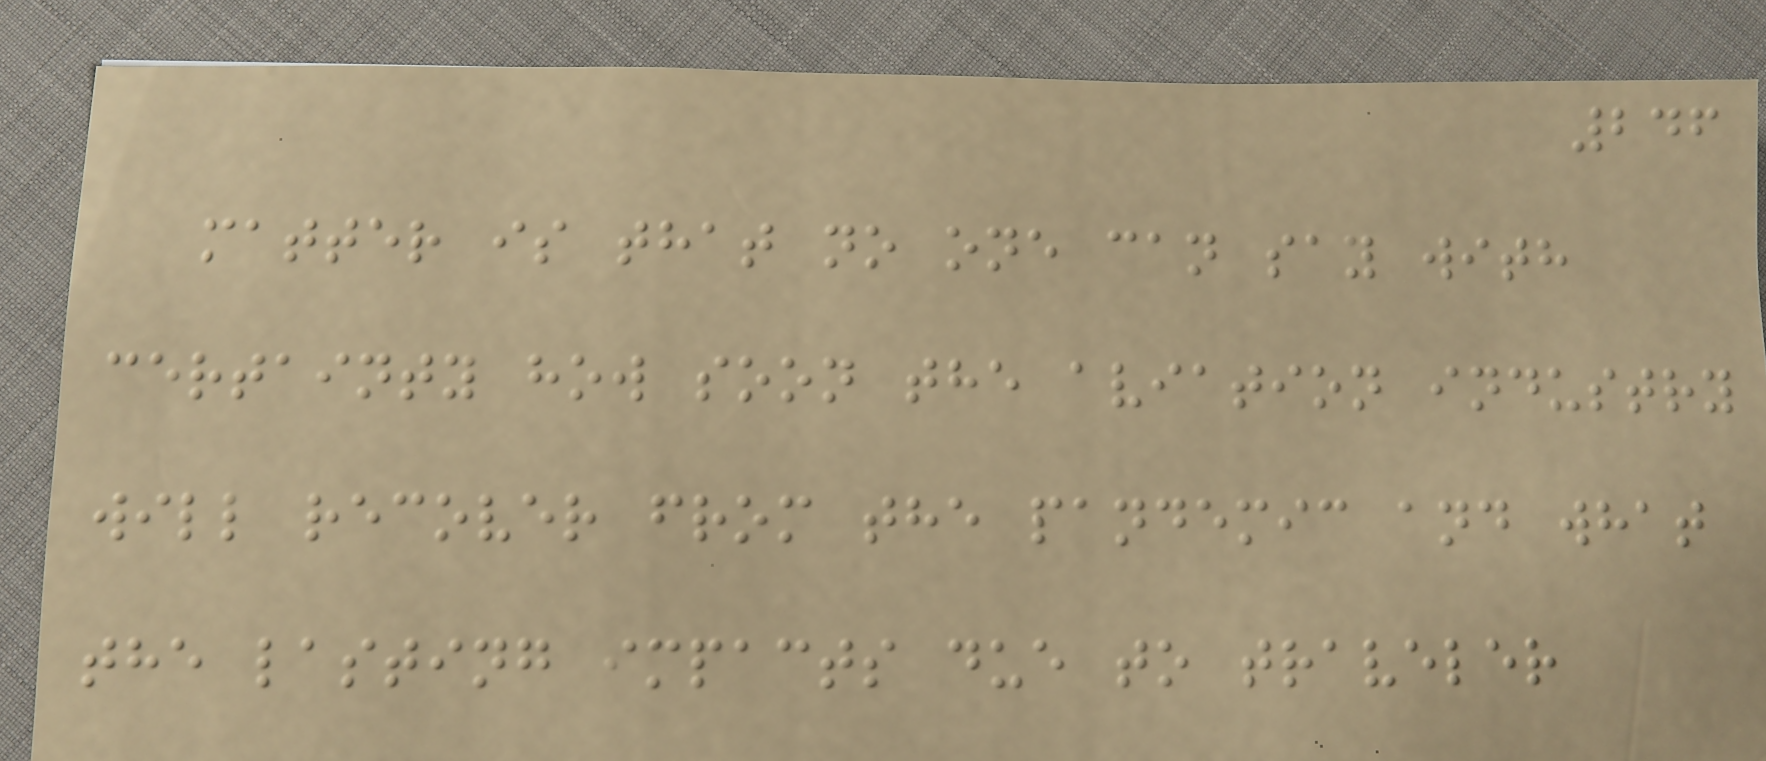246
matter is that no one can say with
certainty how soon the aviation industry
will recover from the pandemic and what
the lasting impacts due to traveler
